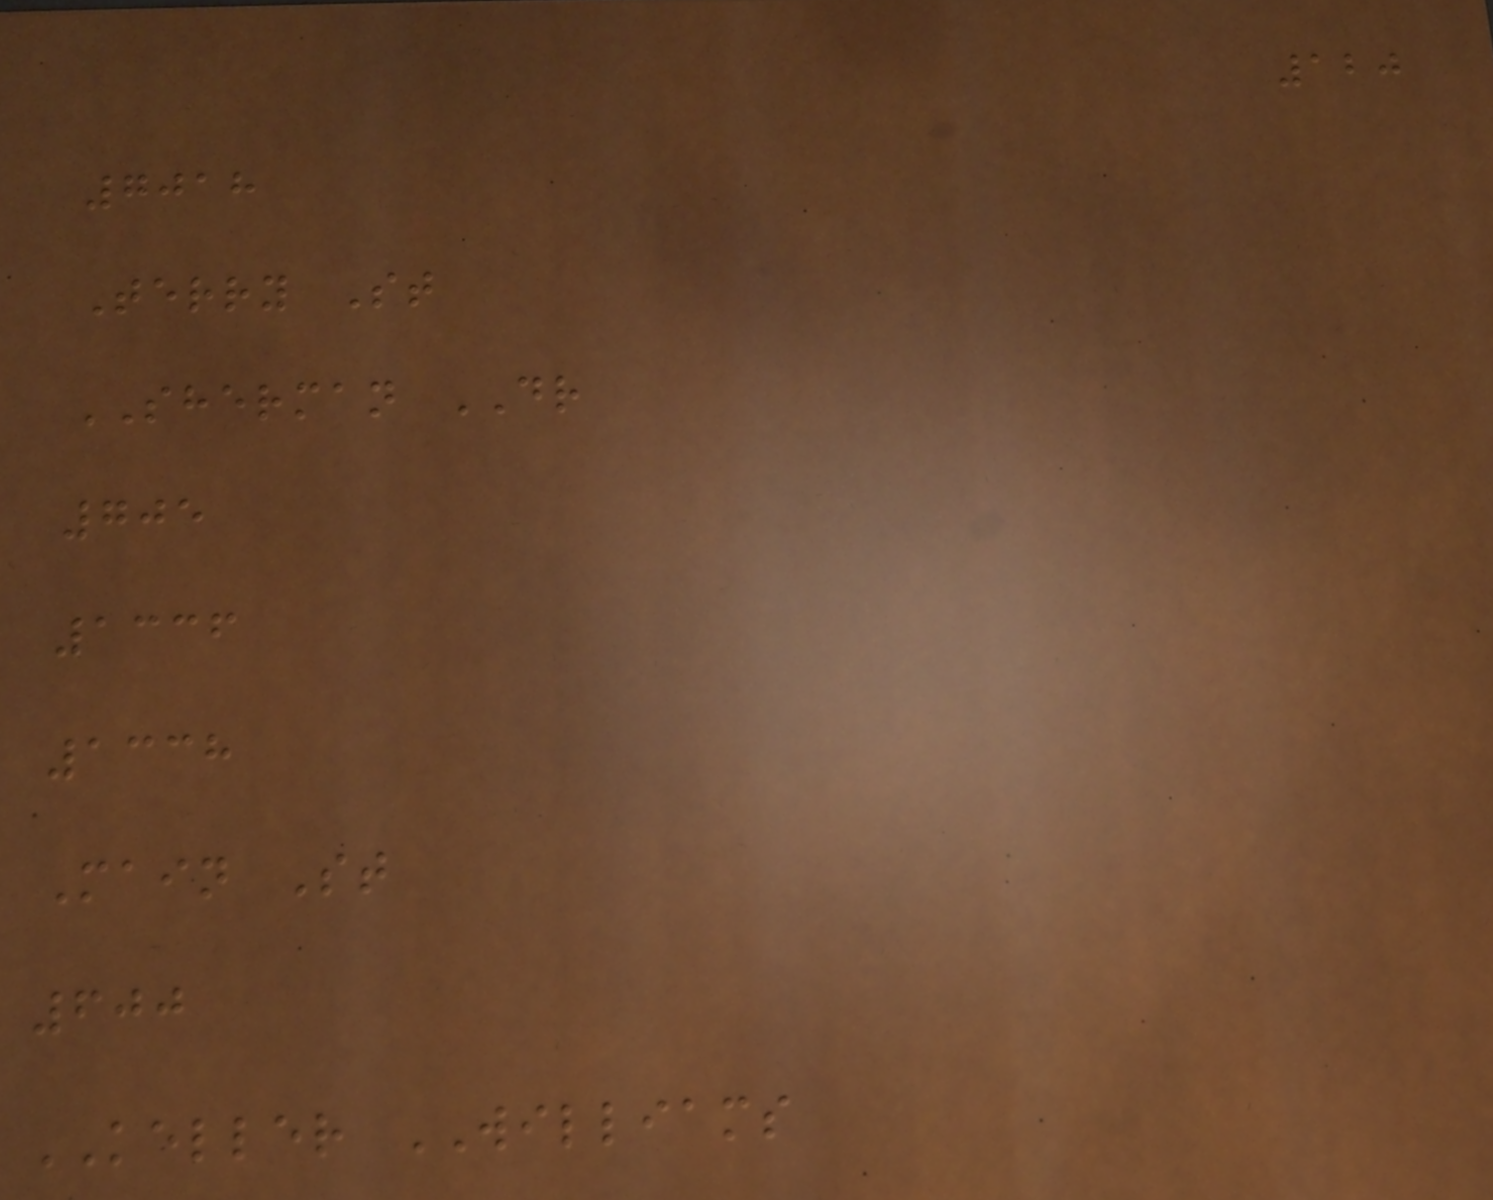120
7018
Terry St
SHERMAN DR
705
1336
1338
Main St
600
KELLER WILLIAMS
